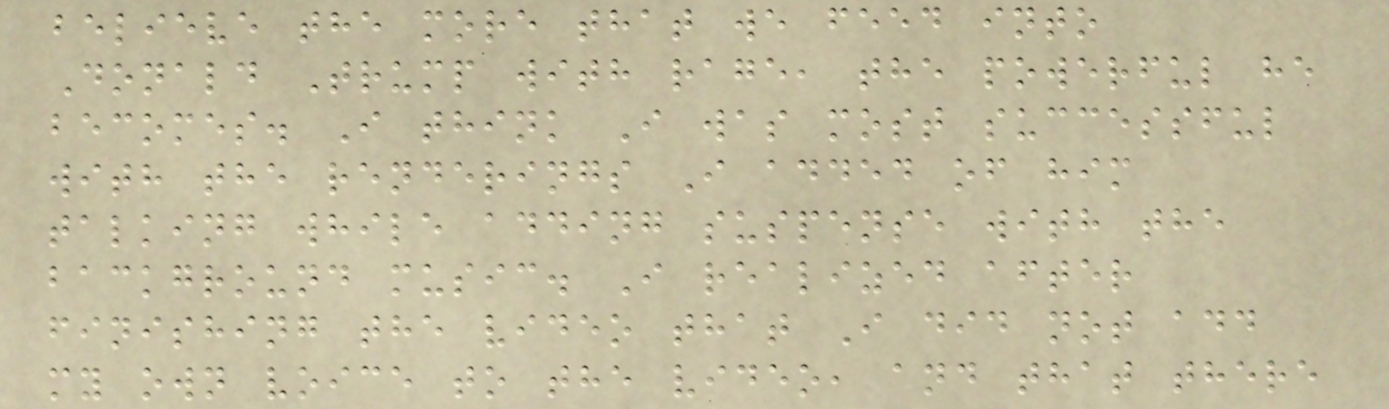believe the more that we feed into
Donald Trump with rage, the powerful he
becomes. I think I was most successful
with the renderings I added of him
talking while adding suspense with the
background music. I realized after
finishing the video that I did not add
my own voice to the video, and that there
